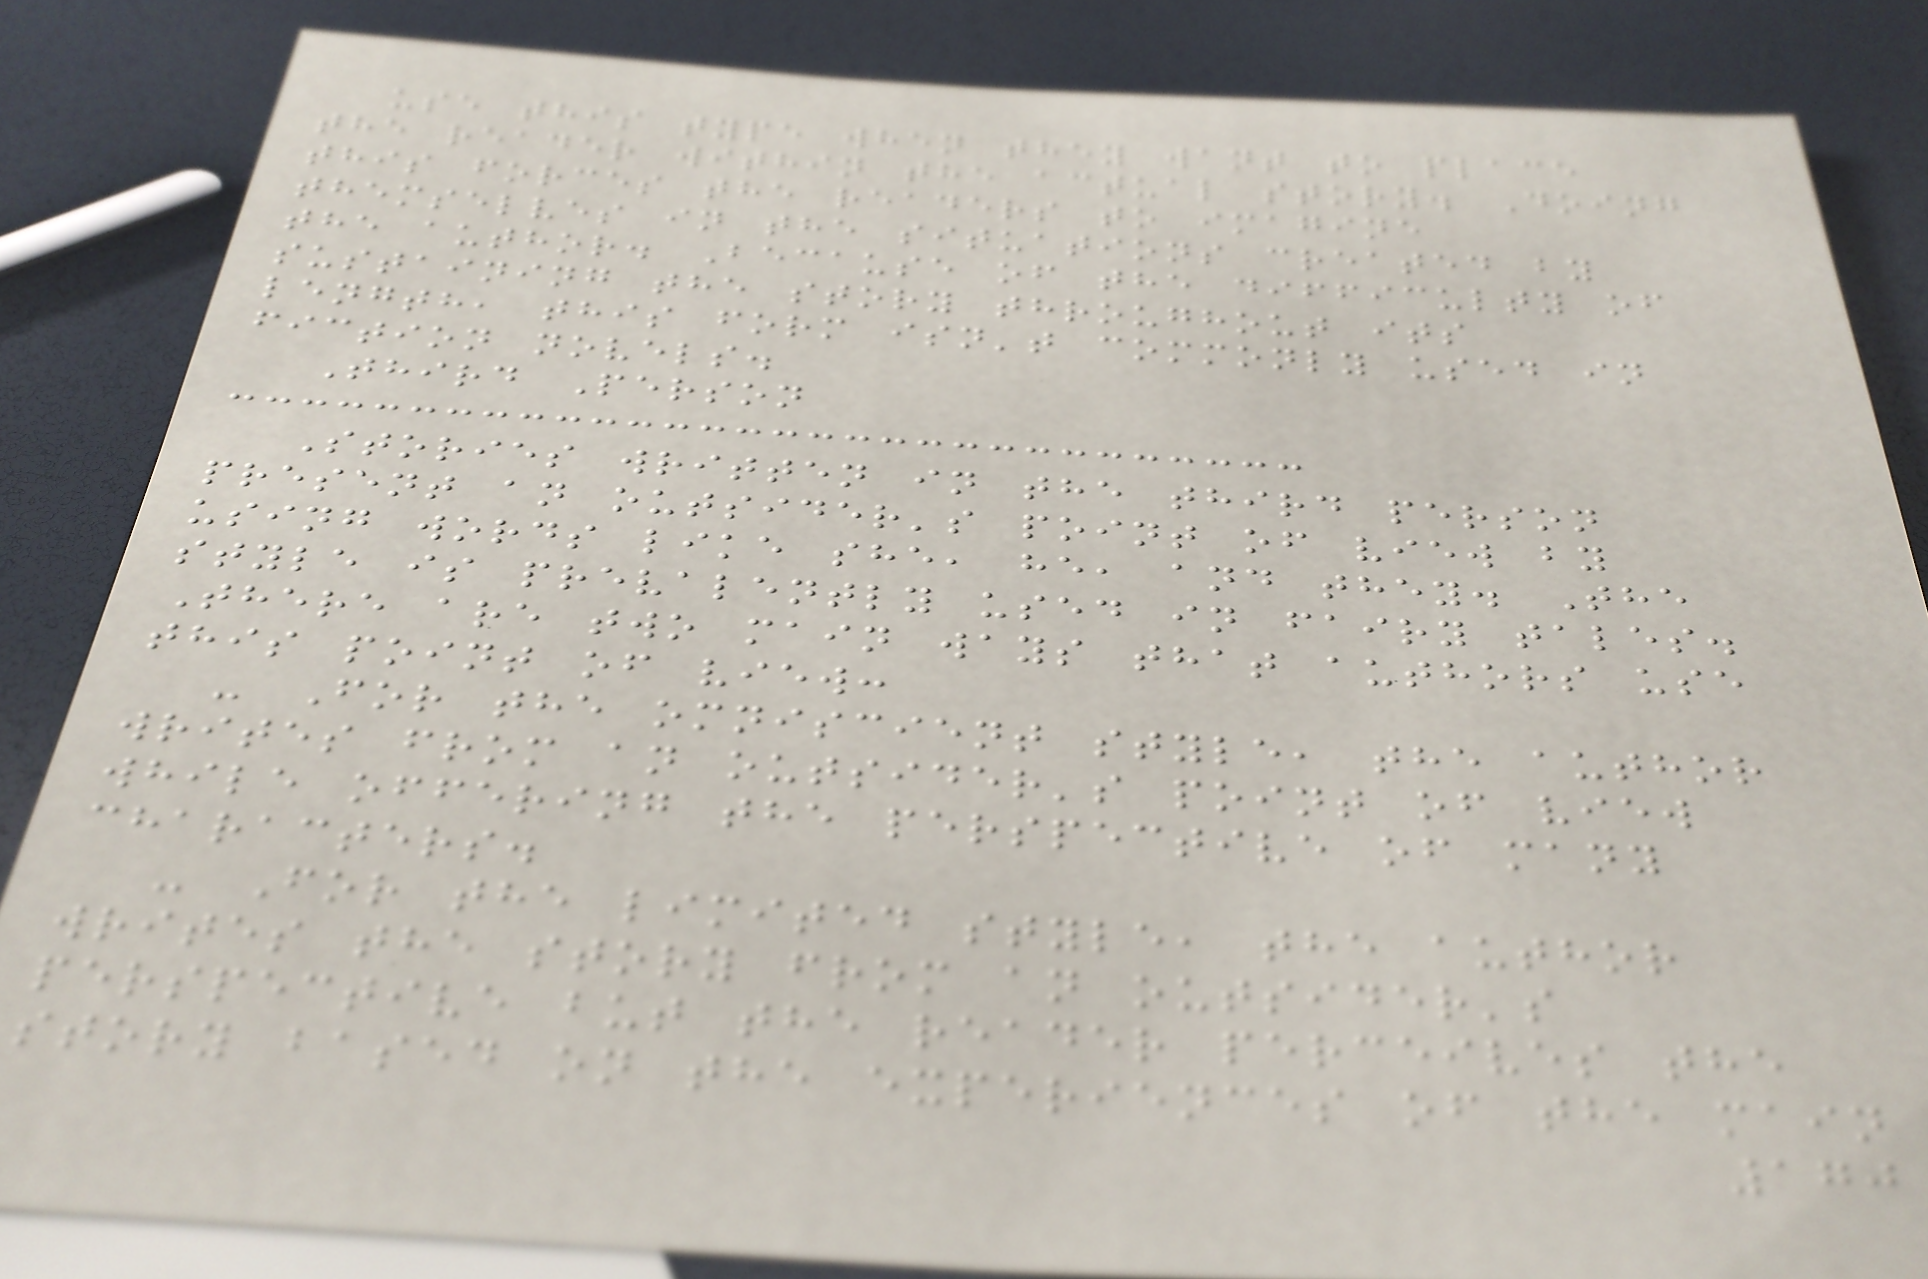use this type when they want to place
the reader within the actual story. Doing
this forces the readers to imagine
themselves in the situations created by
the author. Because of the difficulty of
sustaining the story throughout its
length, this form isn't commonly used in
fiction novels.
Third Person
Stories written in the third person
present an outsider's point of view by
using words like she, he, and they. The
style is prevalently used in fairy tales.
There are two main ways that authors use
this point of view:
- For the omniscient style, the author
writes from an outsider's point of view
while offering the perspective of many
characters.
- For the limited style, the author
writes the story from an outsider's
perspective but the reader perceives the
story based on the experiences of the main
170
